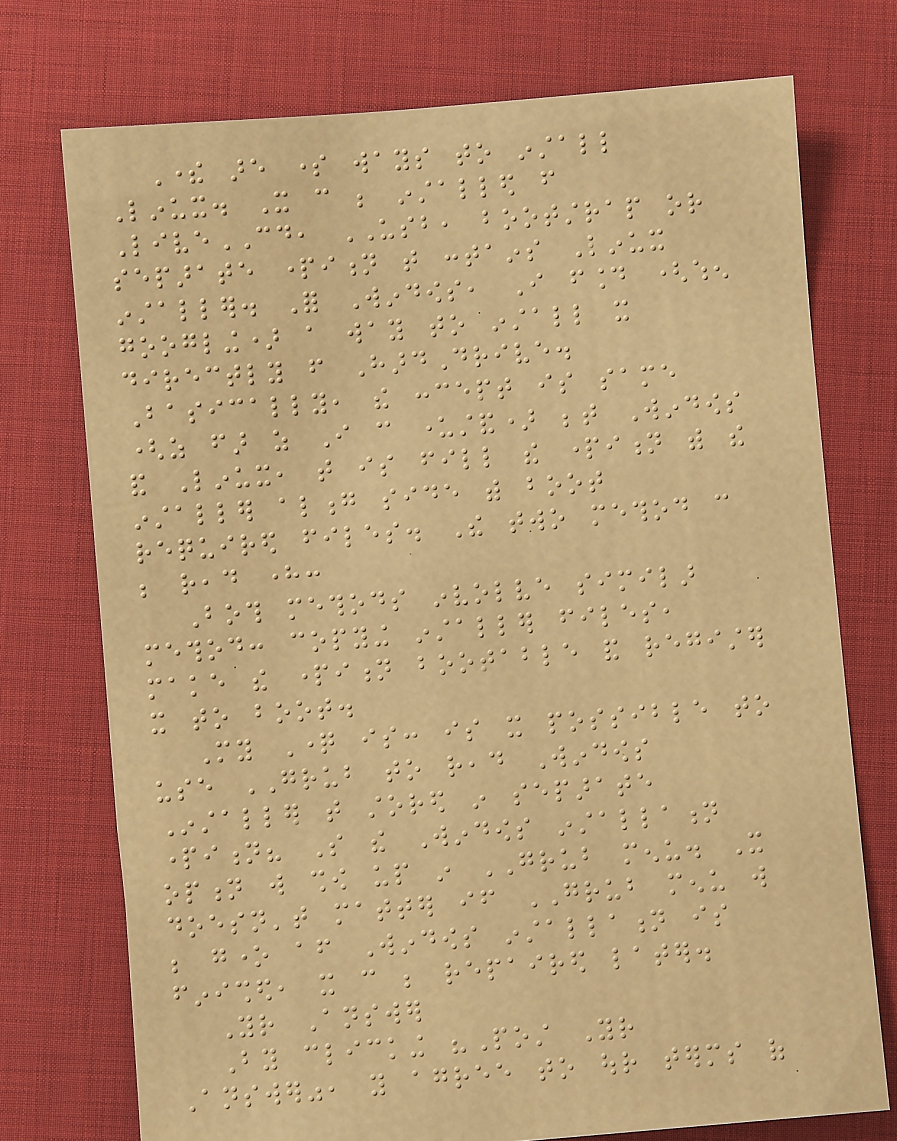There are some ways to install
Linux. It can be installed from
LiveCD, USB, bootstrap or
separate partition that contains Linux
installer. For Windows, I found (when
googling) a way to install it
directly from HardDrive.
Basically, the concept is same
(as far as I can understand) between Windows
and Linux, that is fill the partition with the
installer along side with boot
required files. The two method can
be read here:
Both methods involve similar
method: copying installer files,
make the partition bootable and register
it to boot.
My Question is: is it possible to
use GRUB to read Windows
Installer that stored in separate
partition? So the Windows installation
option will show up in GRUB menu. It
doesn't matter if GRUB menu will
be gone after Windows installation is
finished, it can be repaired later.
Your Answer
By clicking "Post Your
Answer", you agree to our terms of
